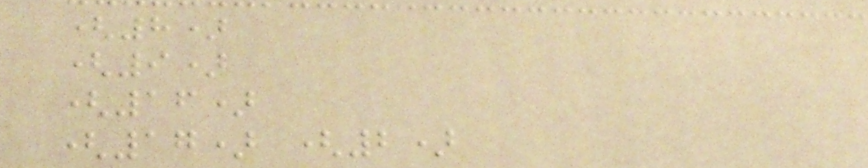(8)
(9)
(16)
(17) (2)
